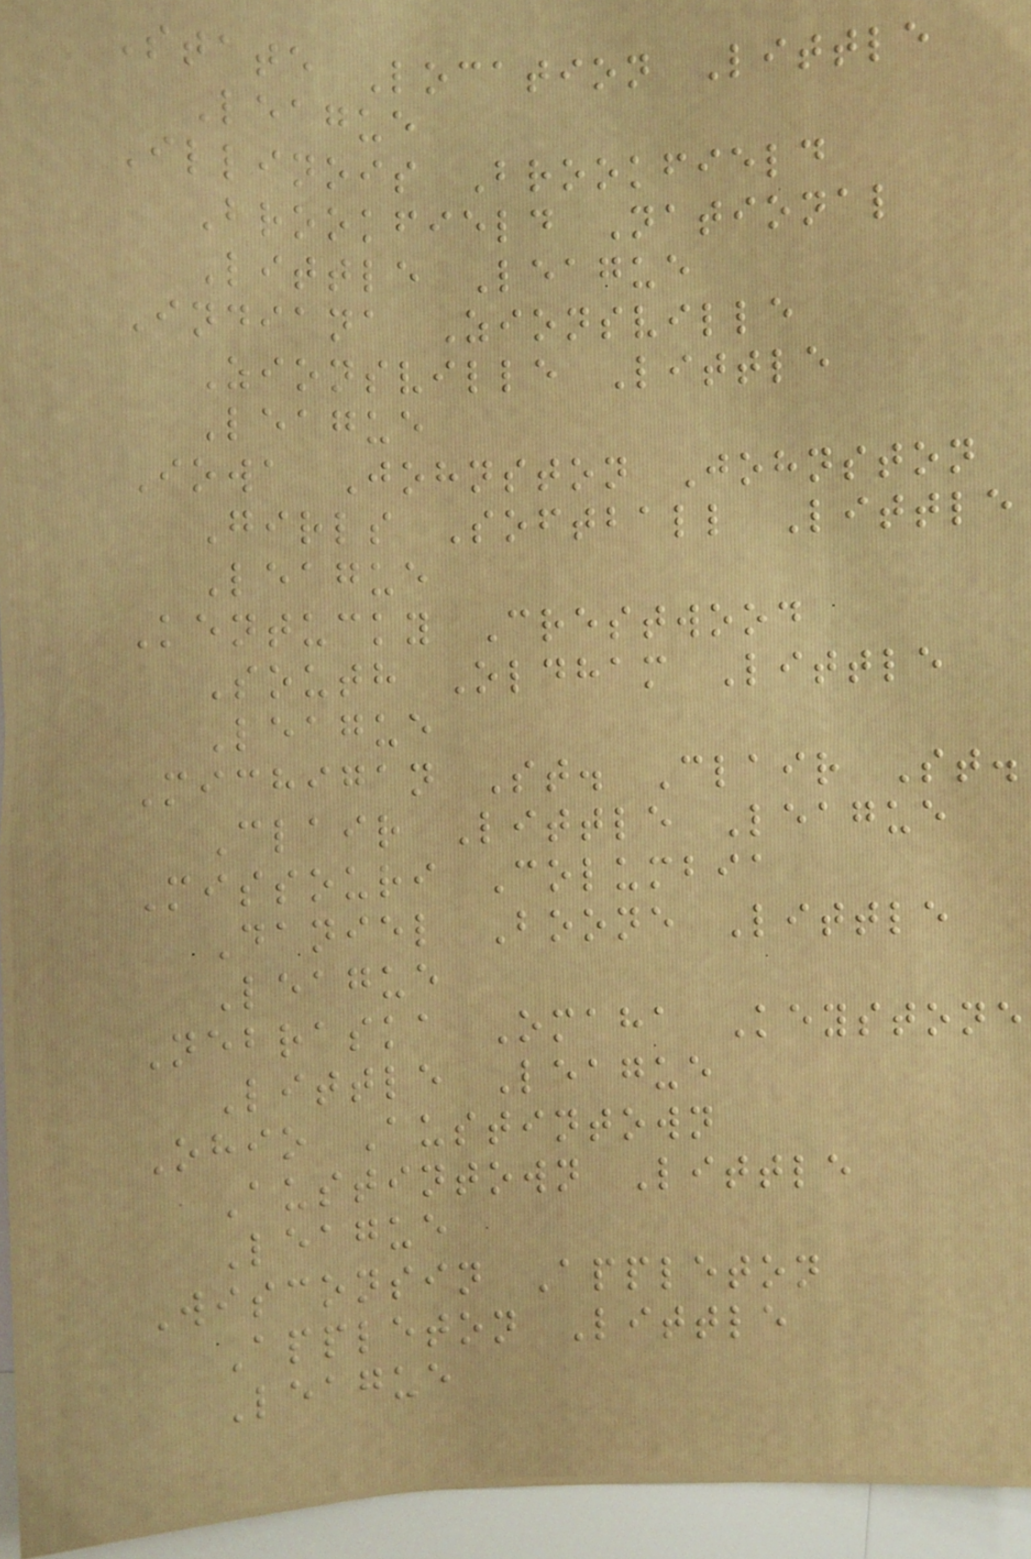State Location Little
League
Illinois Brookfield
Brookfield National
Little League
Indiana Zionsville
Zionsville Little
League
Iowa Johnston Johnston
Girls Softball Little
League
Kentucky Crestwood
South Oldham Little
League
Michigan St. Clair St.
Clair Little League
Missouri Columbia
Daniel Boone Little
League
Nebraska Omaha Keystone
Little League
Ohio Austintown
Austintown Little
League
Wisconsin Appleton
Appleton Little
League
